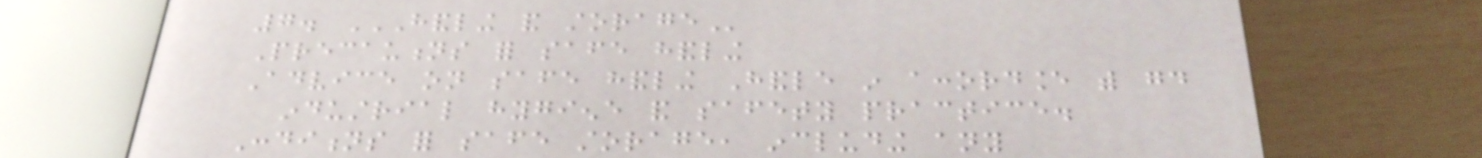7. HANDLING AND STORAGE
Precautions for safe handling
Advice on safe handling Handle in accordance with good
industrial hygiene and safety practice.
Conditions for safe storage, including any
